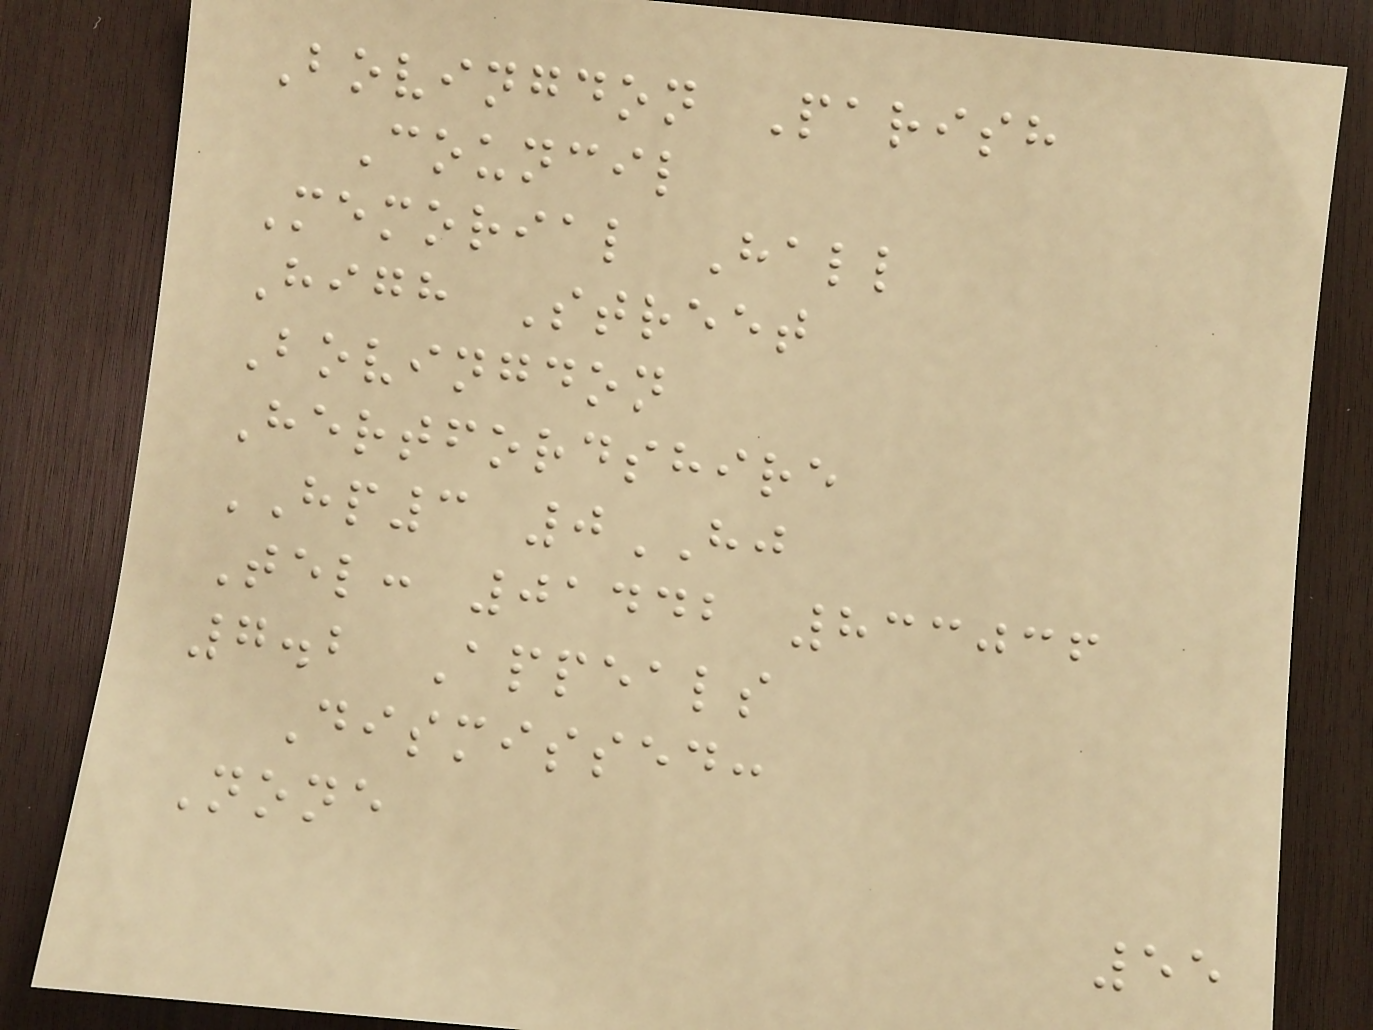Bovingdon Parish
Council
Memorial Hall
High Street
Bovingdon
Hertfordshire
HP3 0HJ
Tel: 01442 833036
7.2 Appeals
Dismissed:
None
55
